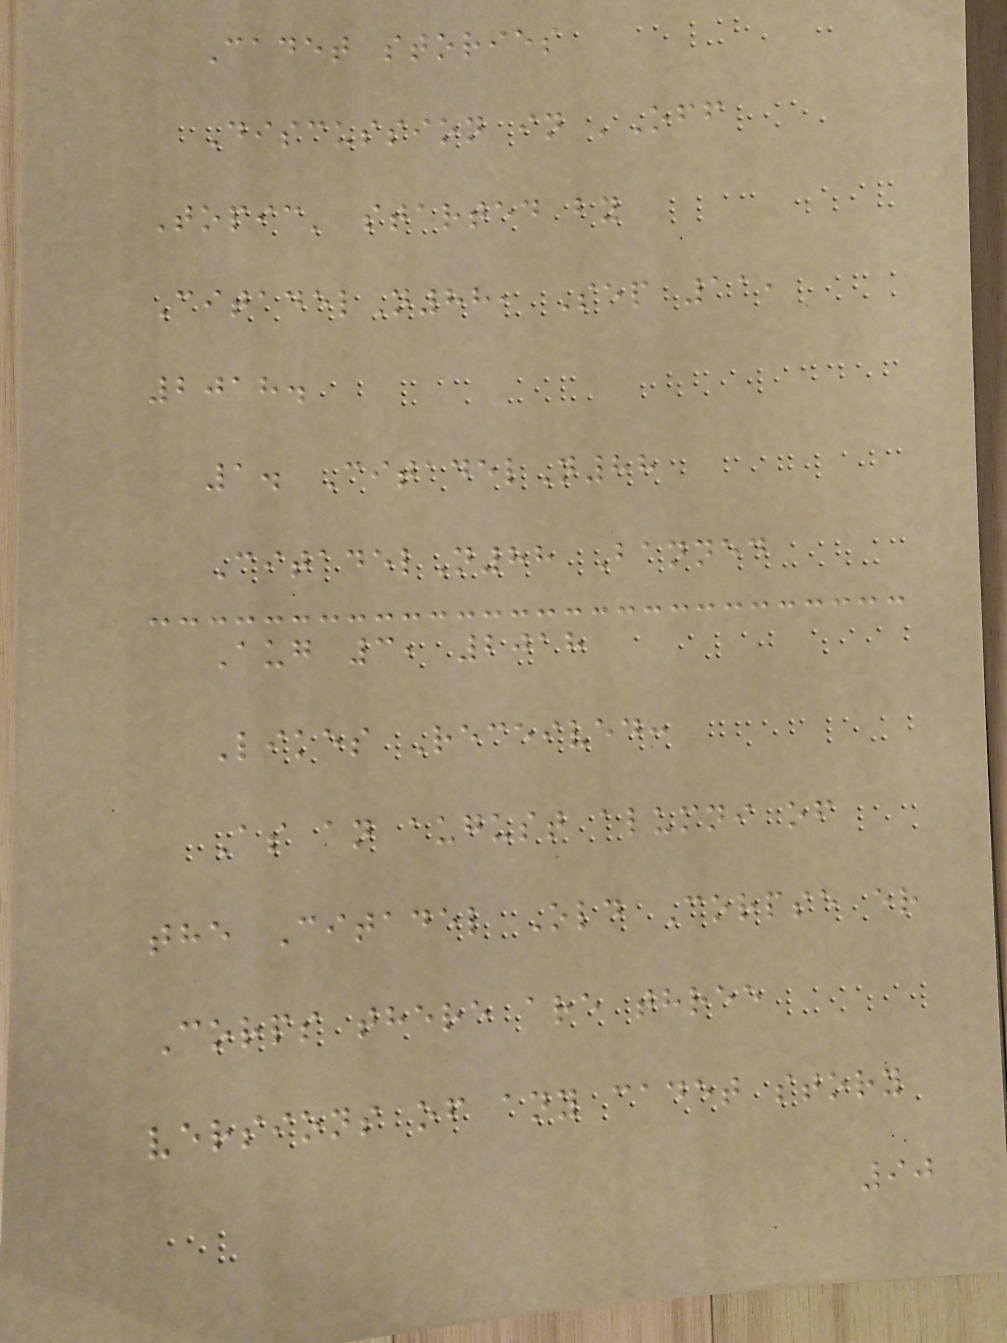Cadet stories
Discussion in 'Off
Topic' started by
CitadelN88, Sep 11,
2018.
1. CitadelN88
CitadelN88 Banned
Aug 3, 2018
Likes Received:
As an august alumni of
the Citadel Old Corpse er
Corps there are three
versions of any cadet story
90
